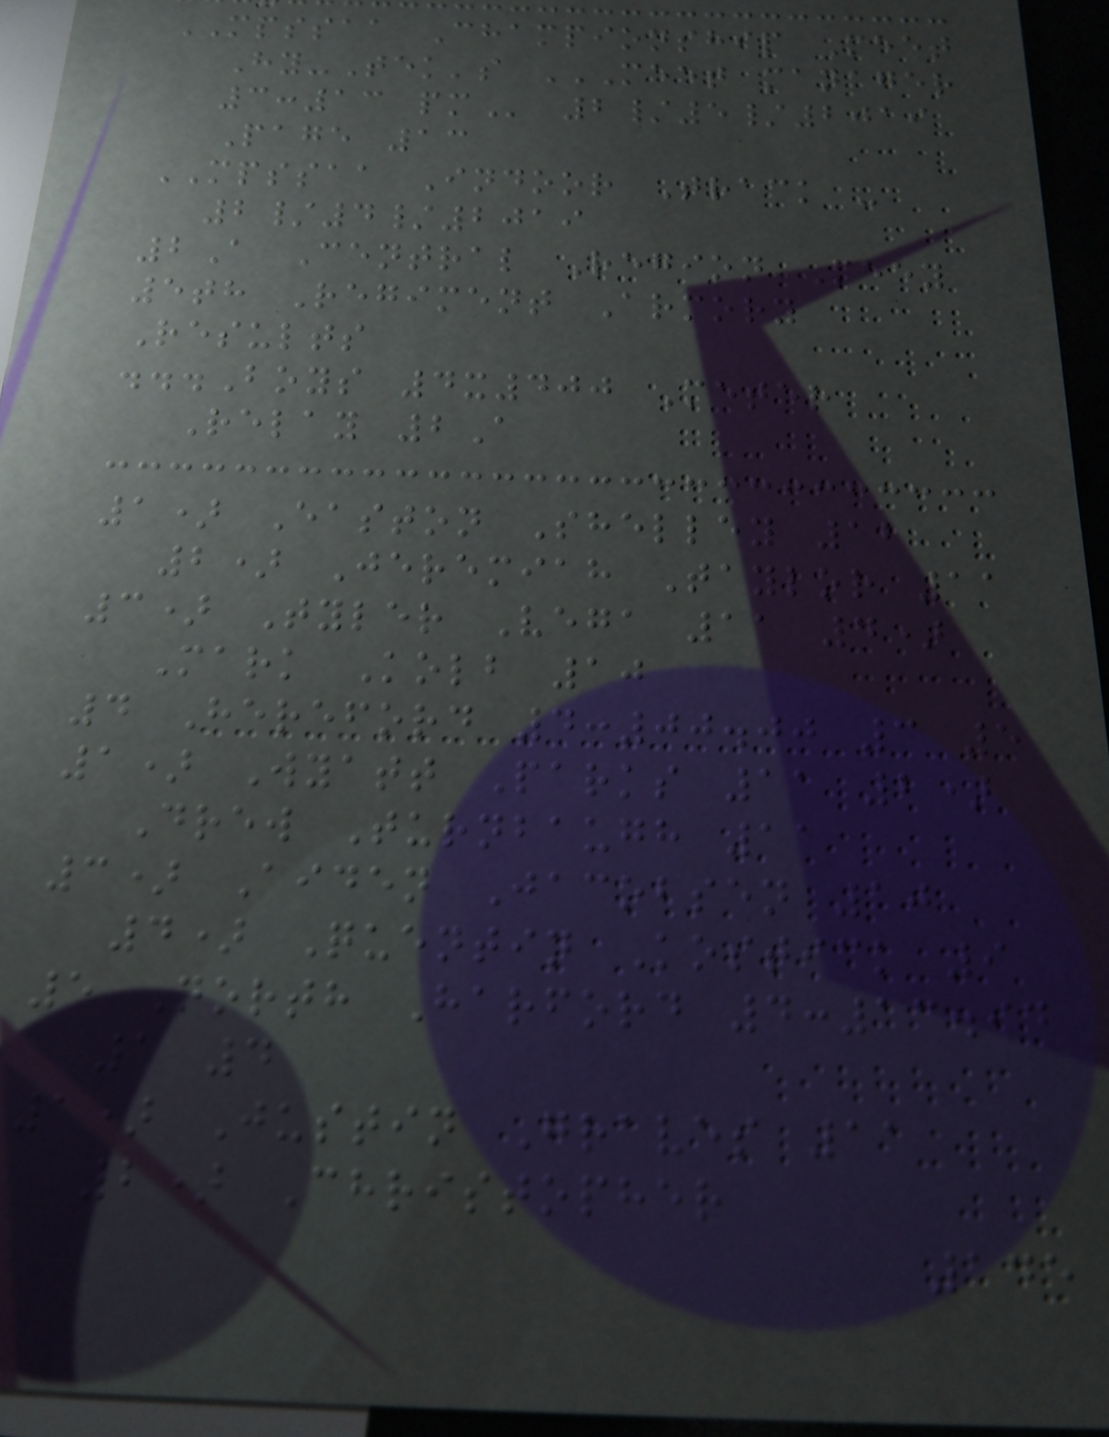MPSSAA Championship Meet
Hy-Tek's MEET MANAGER
3:13 PM 2/5/2019
Page 13
MPSSAA Indoor Track -
2/4/2019
2A Central Region Meey
5th Regiment Armory
Results
...Boys 4x400 Meter
Relay 2A
1) Easton Shelley 12
2) Jeremiah Taylor 11
3) Tyler Vega 11 4)
Mark Kolb 10
4 Hereford 4:00.00 3 5
1) Wyatt Parks 11 2)
Drew Turnbaugh 11
3) Aiden Jacobsen 10
4) Quentin Kostick 9
5 North Harford 4:13.94
1 4
1) Justin Graves 11
2) Christopher
145
